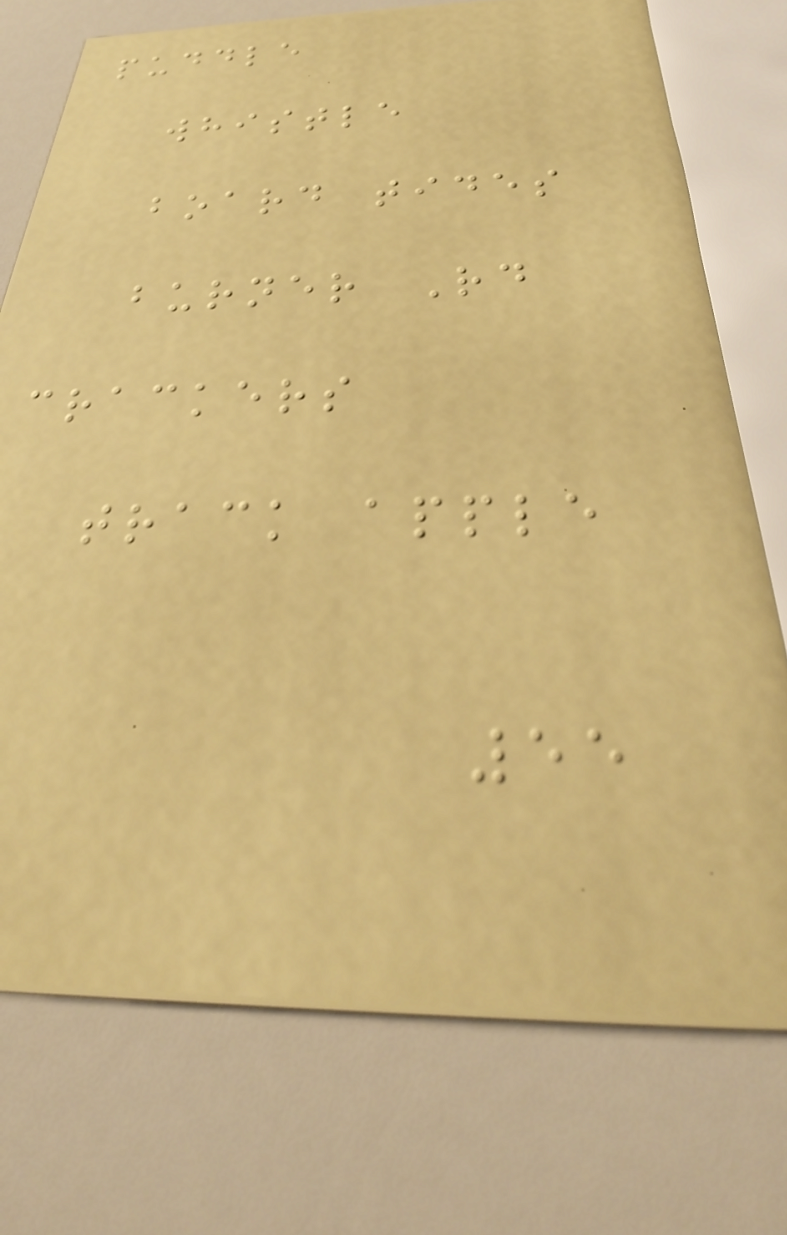puddle
whistle
board tides
burner Rd
crackers
track apple
55
